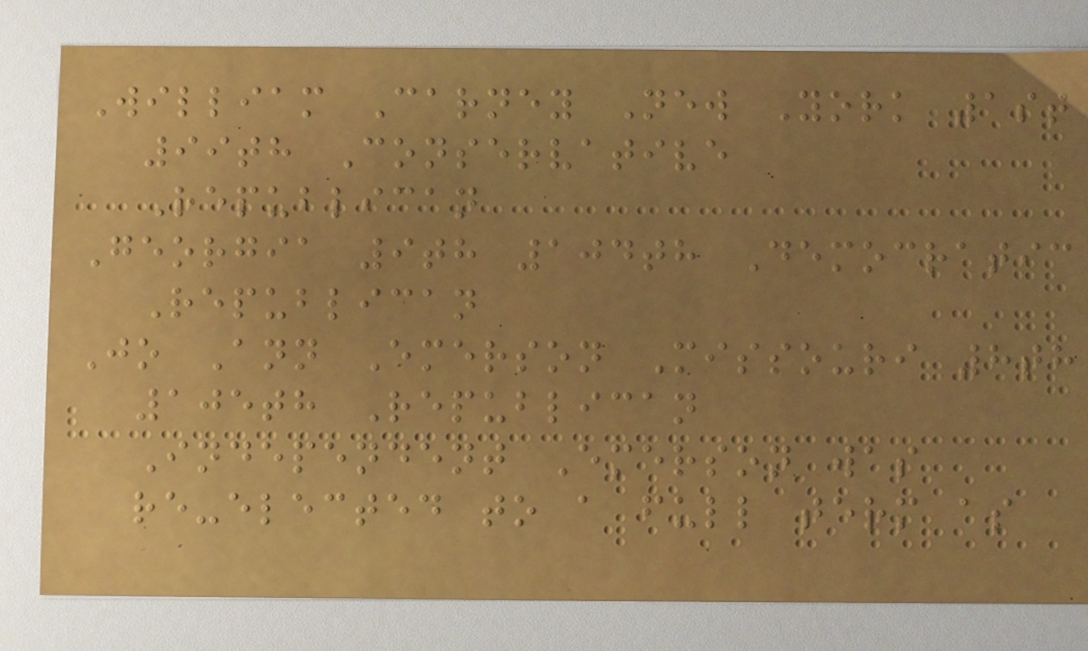William Carney New York 1st
99th Conservative
Republican
Georgia 9th 104th Democratic
Republican
Jo Ann Emerson Missouri 8th
105th Republican
Independent Emerson was
re-elected to a full term as
